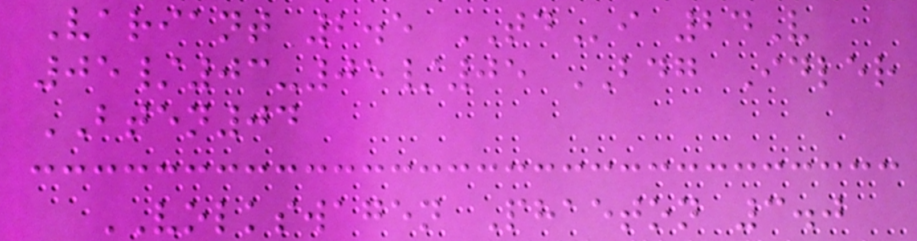Variant 2.5 TDi 24V
05/03-05/05 BDG Idler
BTEN04
VOLKSWAGEN Phaeton 3.0
